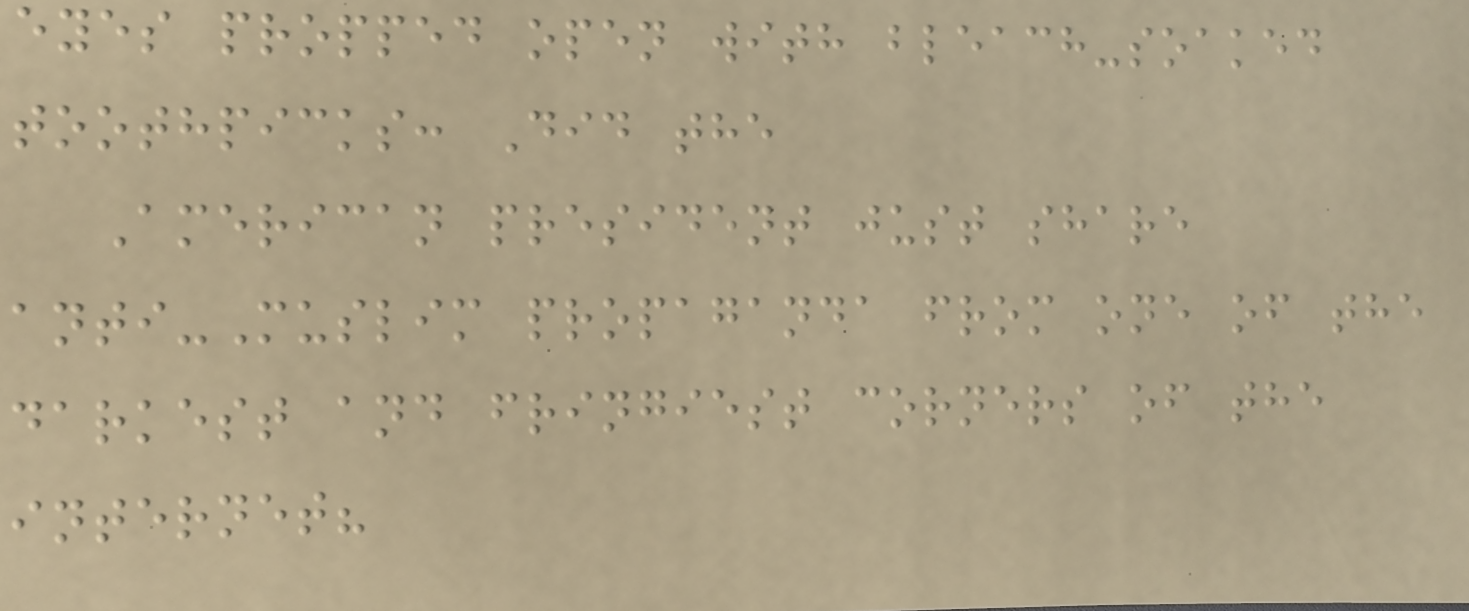eyes propped open with bleach-soaked
toothpicks: Did the
American president just share
anti-Muslim propaganda from one of the
darkest and fringiest corners of the
internet?
